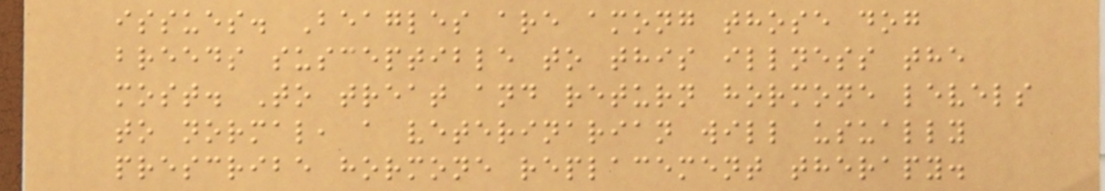issues. Beagles are among those dog
breeds susceptible to this illness the
most. To treat and return hormone levels
to normal, a veterinarian will usually
prescribe hormone replacement therapy.
